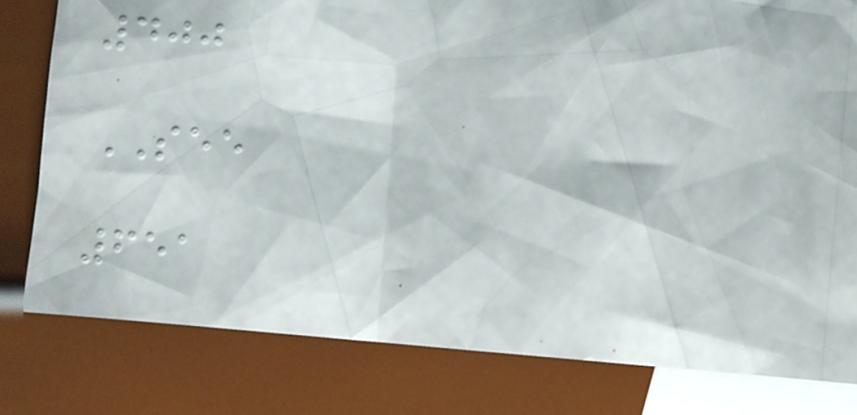400
SEE
651
